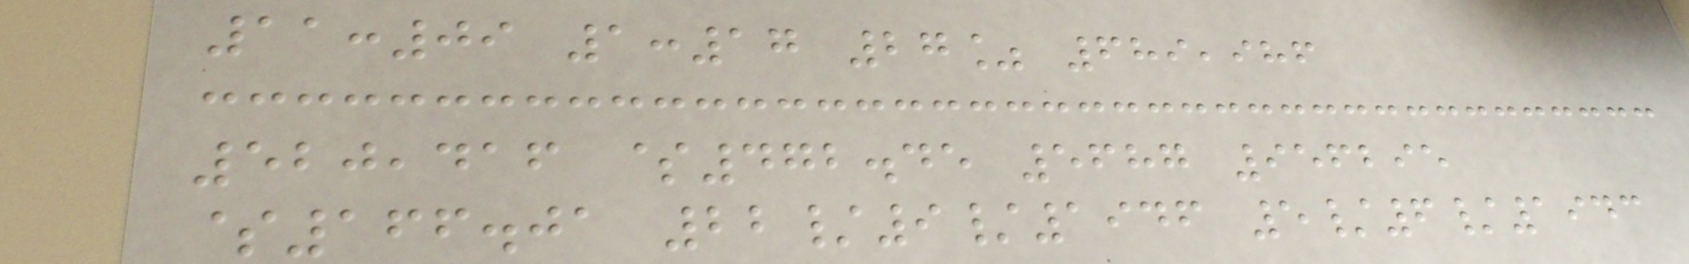11:09 1:17 27% 689,986
520,416 $472.45 5687 956295
$166.01 22/9/1946 5/6/1943
